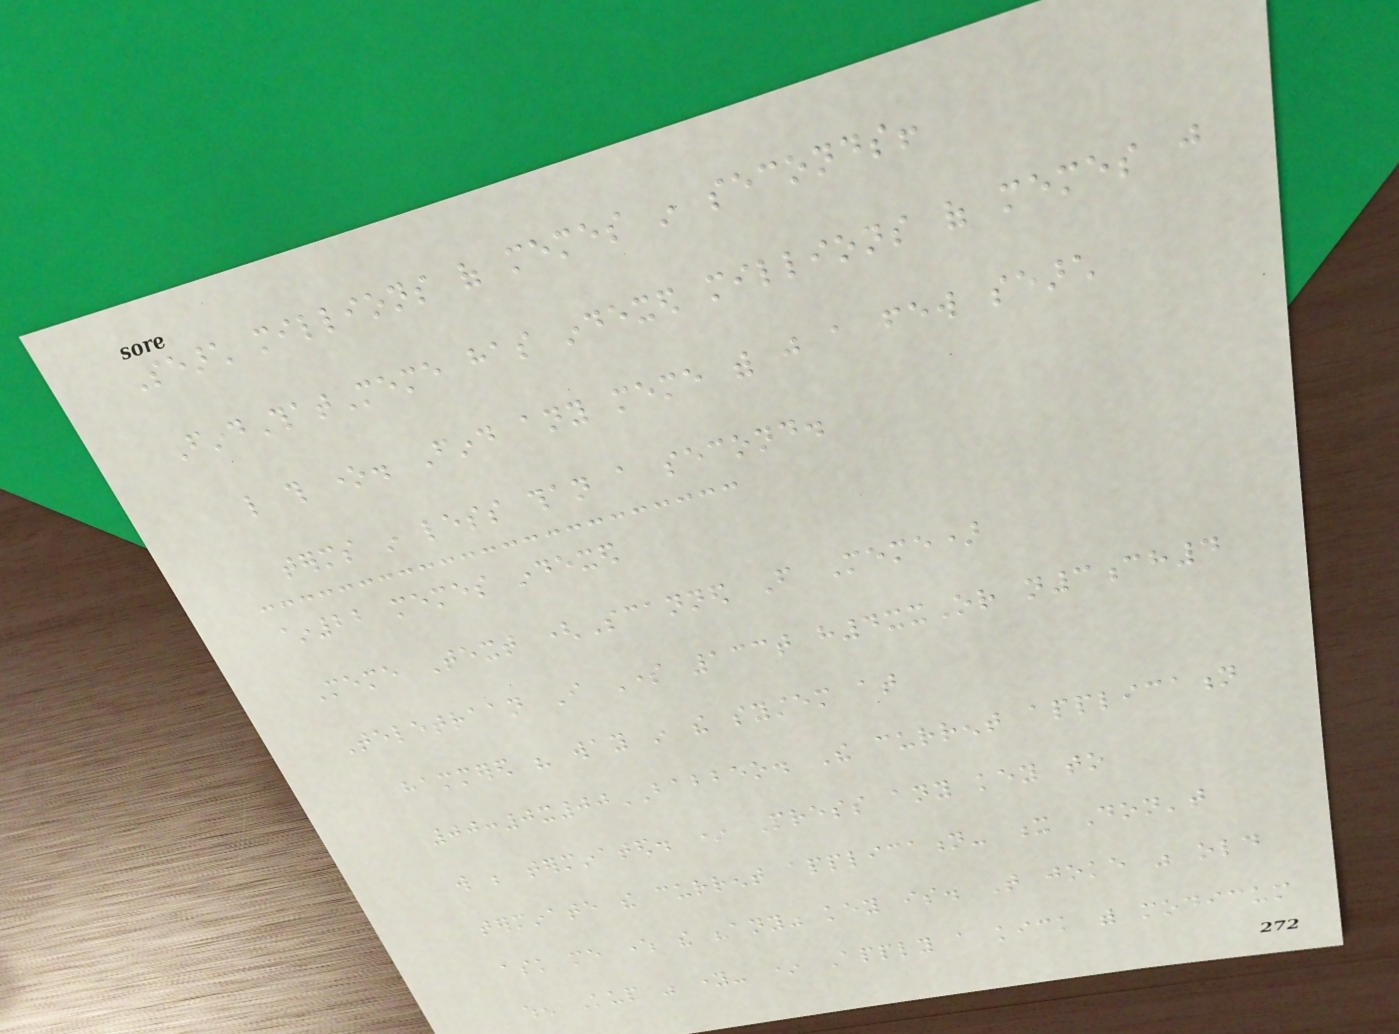Search millions of memes in seconds!
FindThatMeme has indexed millions of memes just
like this one. Find any meme with just a few search
terms in less than a second.
~22 memes indexed
Meme Text (Scanned From Meme)
Teletraan I Some 133t h4xxOr n3ch4
hammered his way in the system at
00:0x00BABBEO. The current application
will be terminated. * Press any key to
terminate the current application- x Don't
ask me where the "any" key is. That joke was old
when Kup was young- * Apply a kick with modicum
